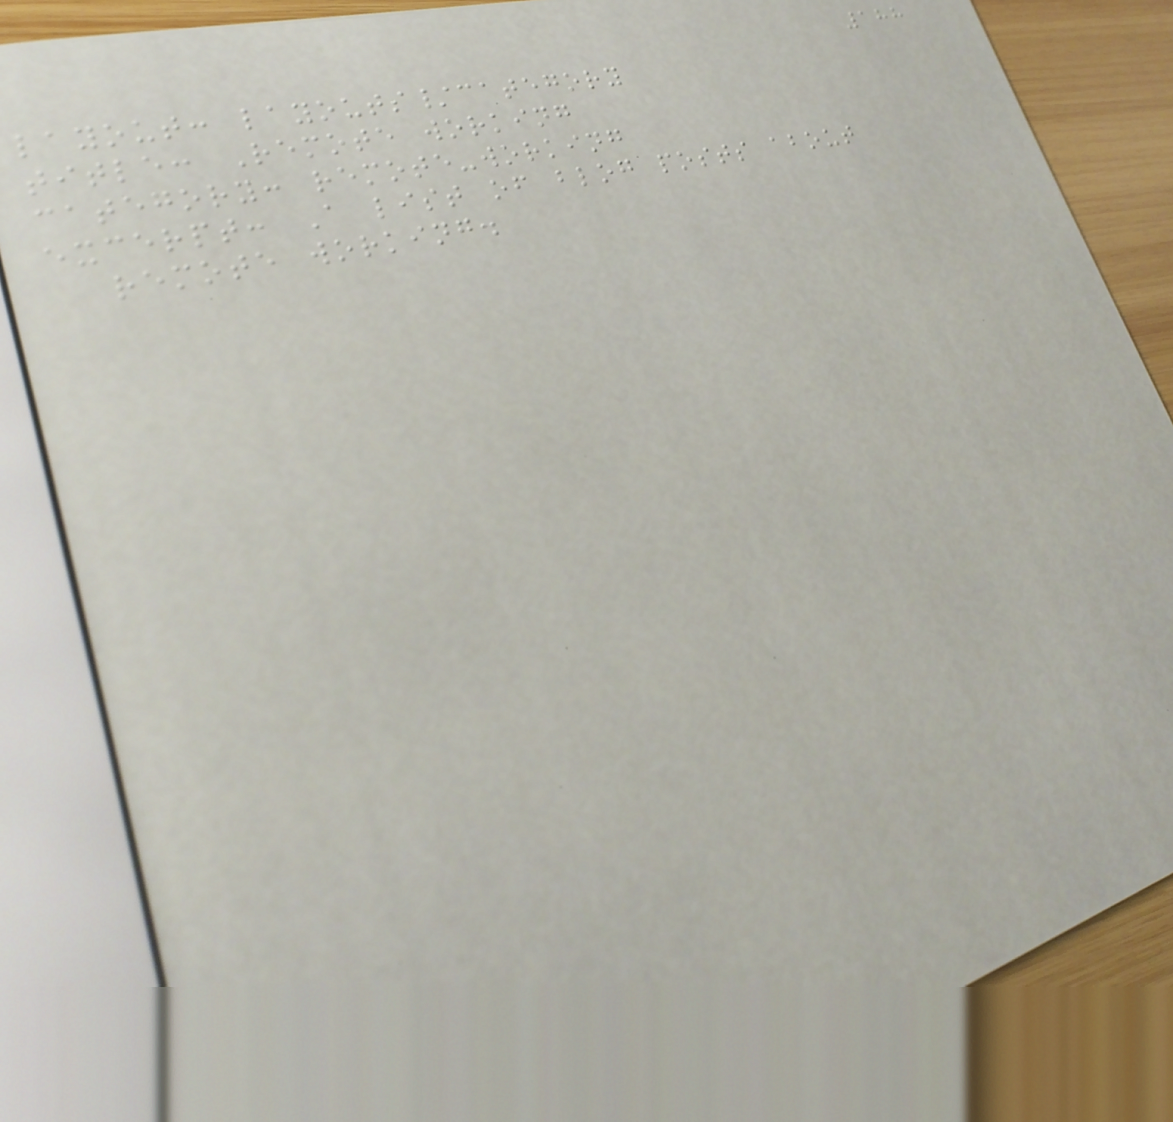188
layout: layouts/category
title: Remote working
category: remote-working
excerpt: A list of blog posts about
remote working.
